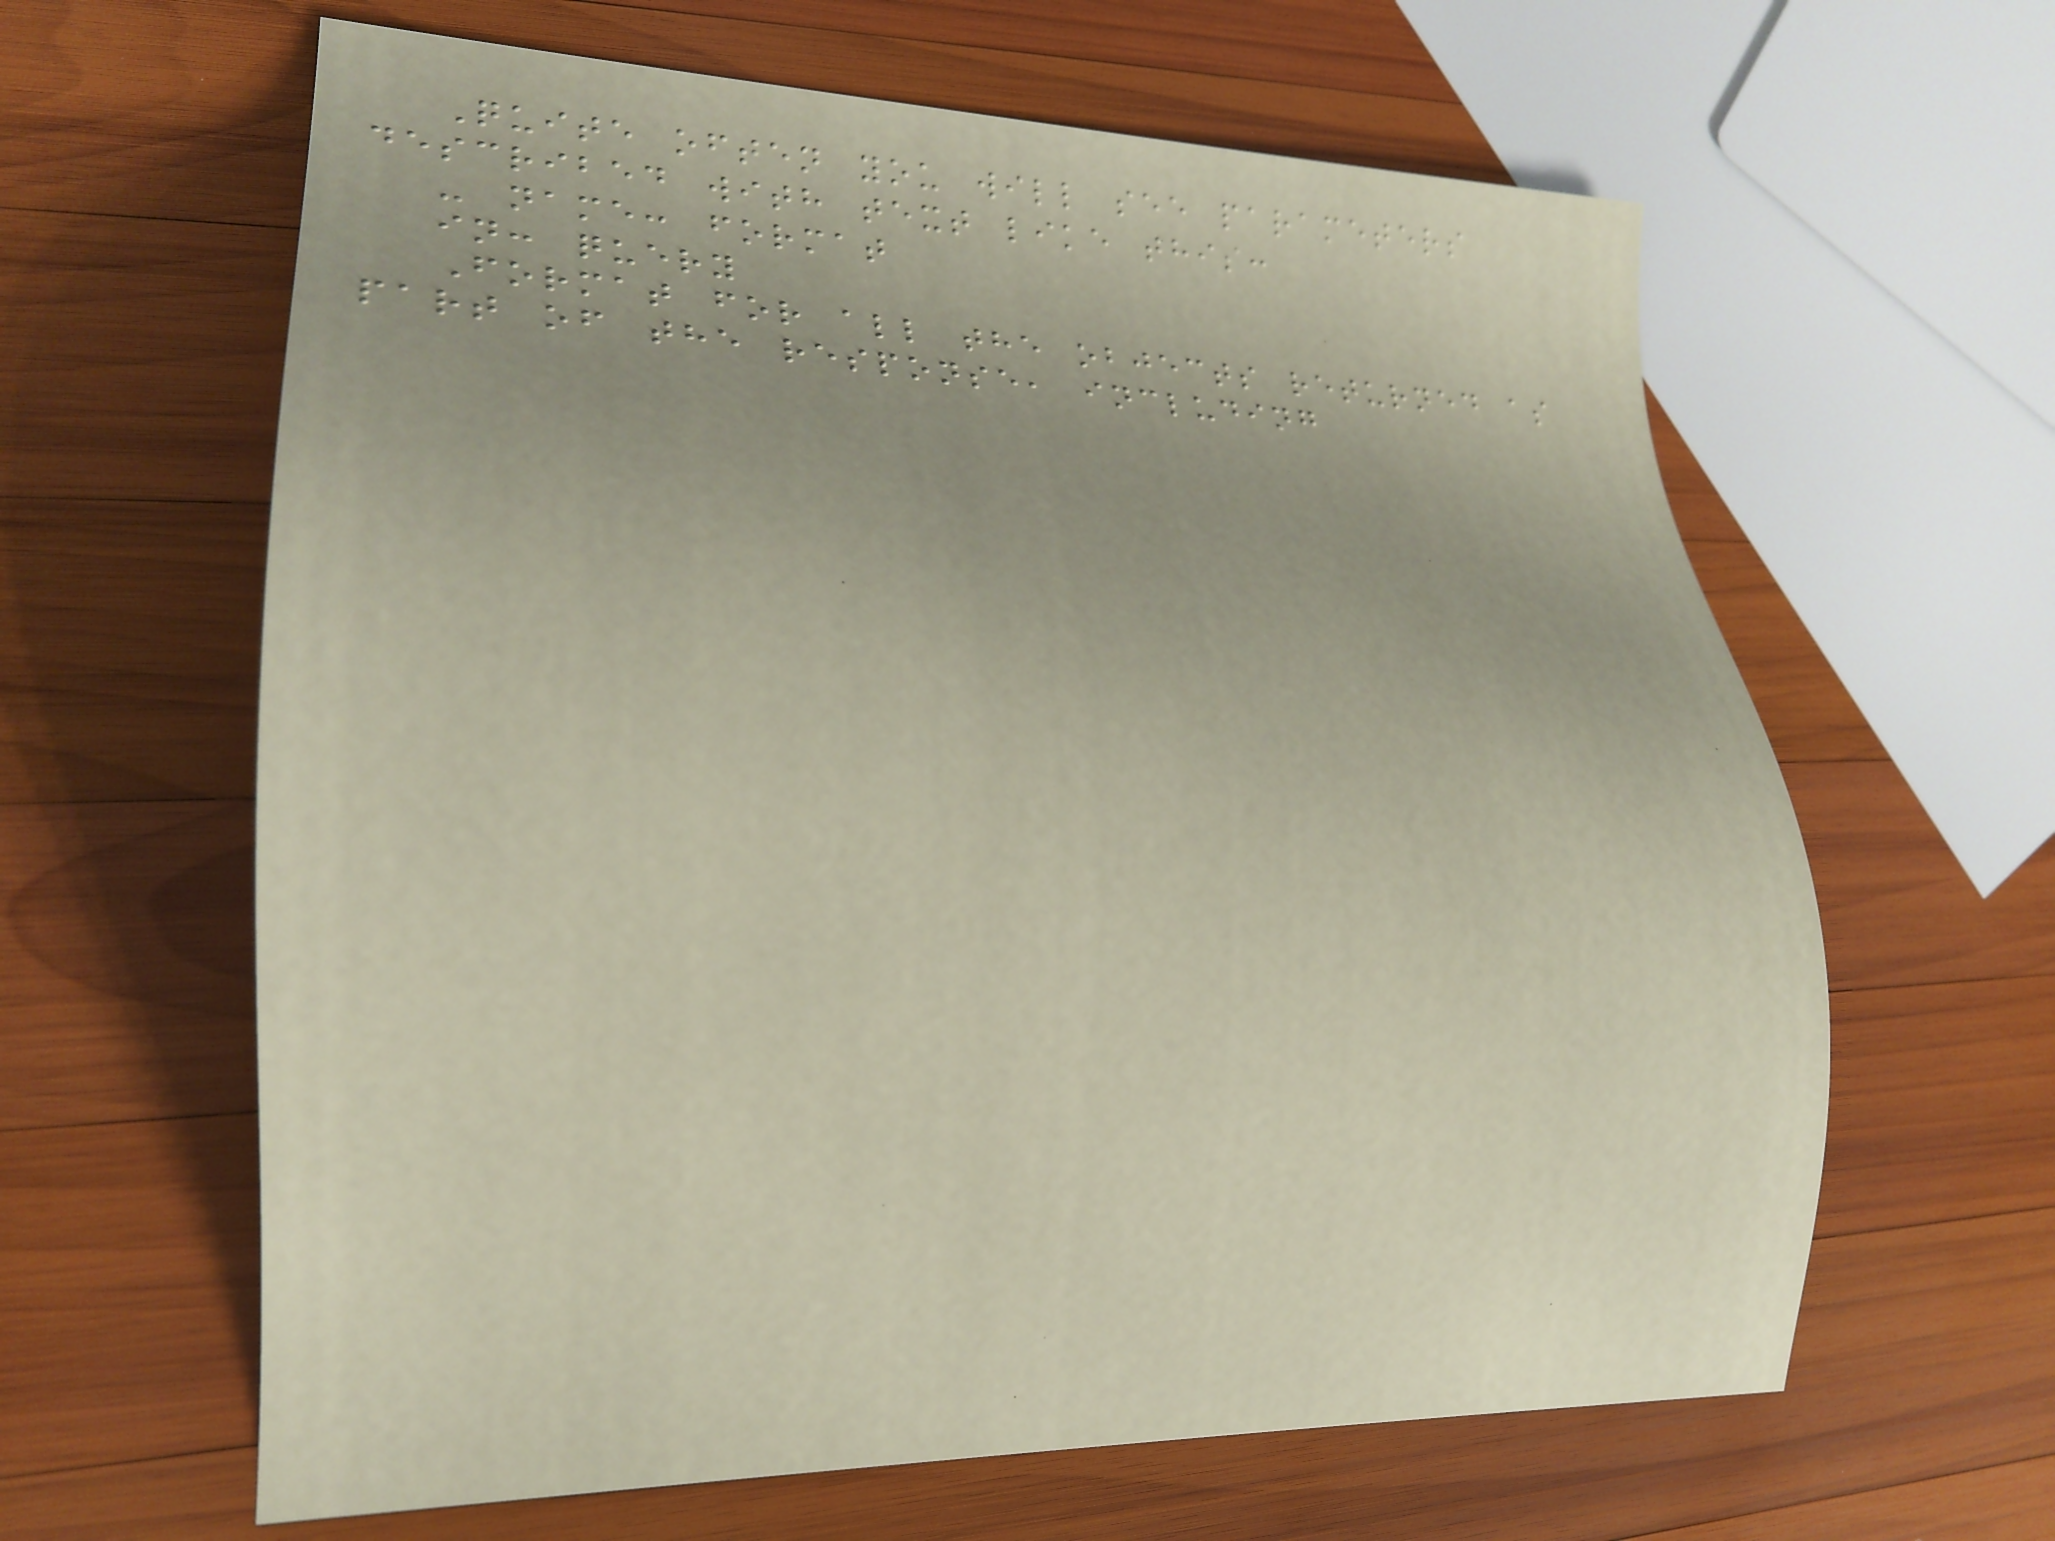Quite often you will see parameters
described with text like this:
- name: format
in: query
Format for all the objects returned as
part of the response, including
